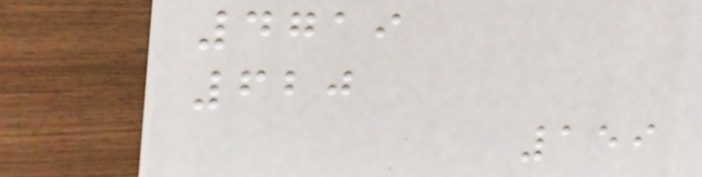4719
620
159
